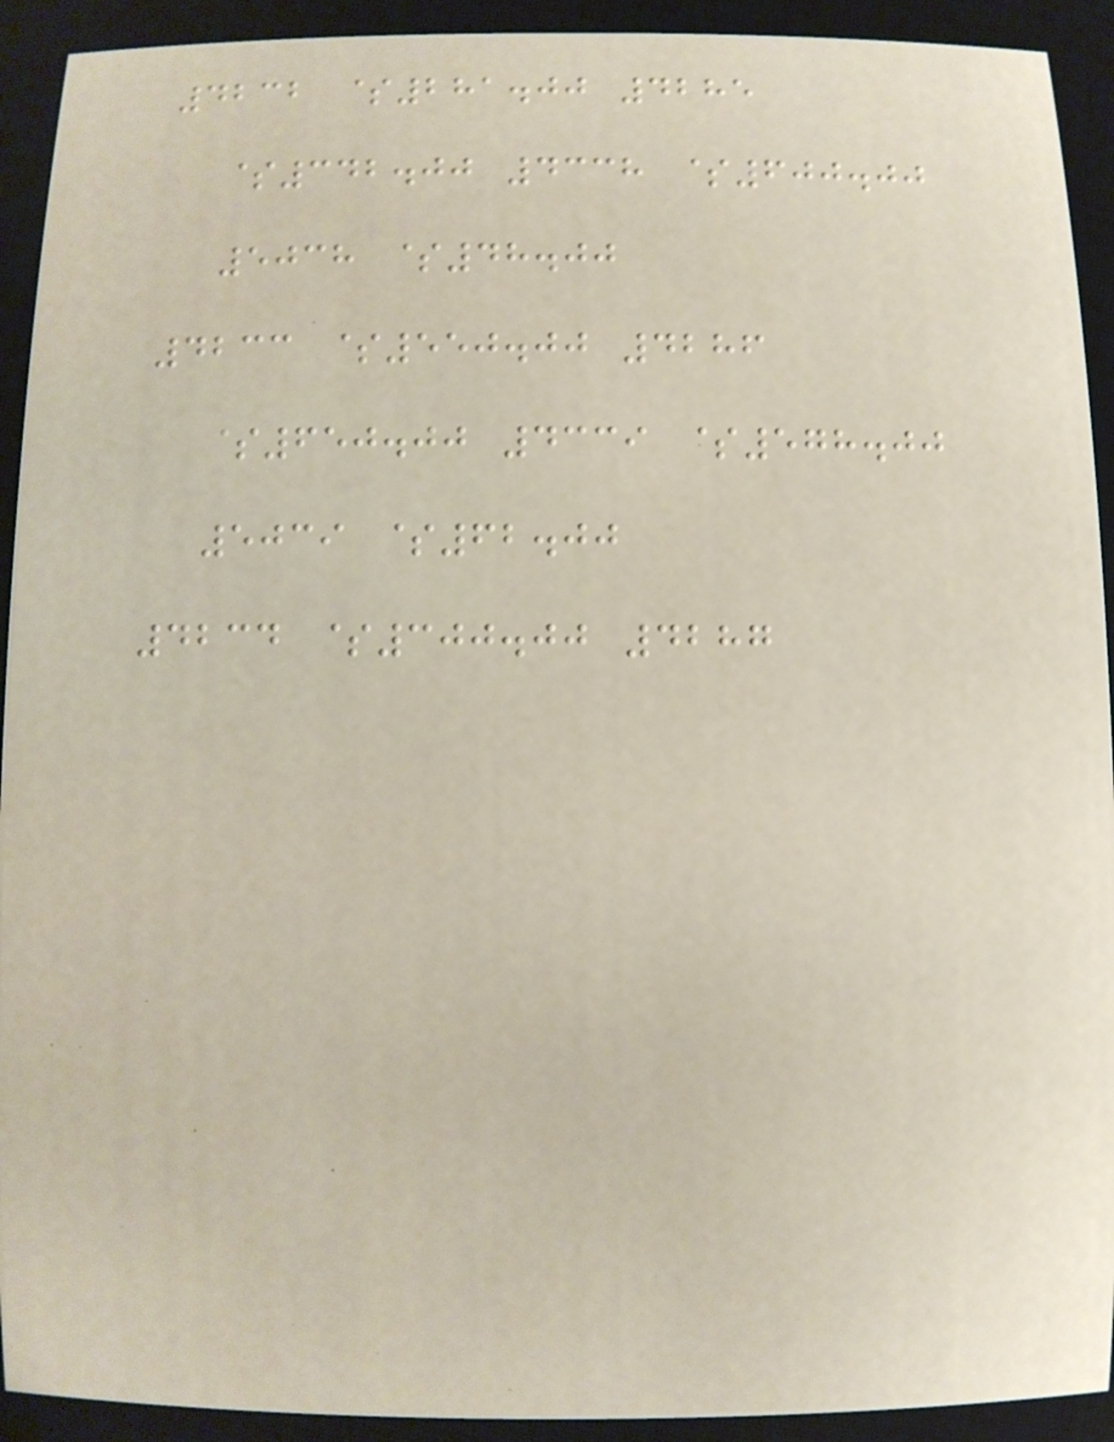4232 $281.00 4285
$342.00 4338 $600.00
5038 $48.00
4233 $550.00 4286
$650.00 4339 $578.00
5039 $62.00
4234 $300.00 4287
